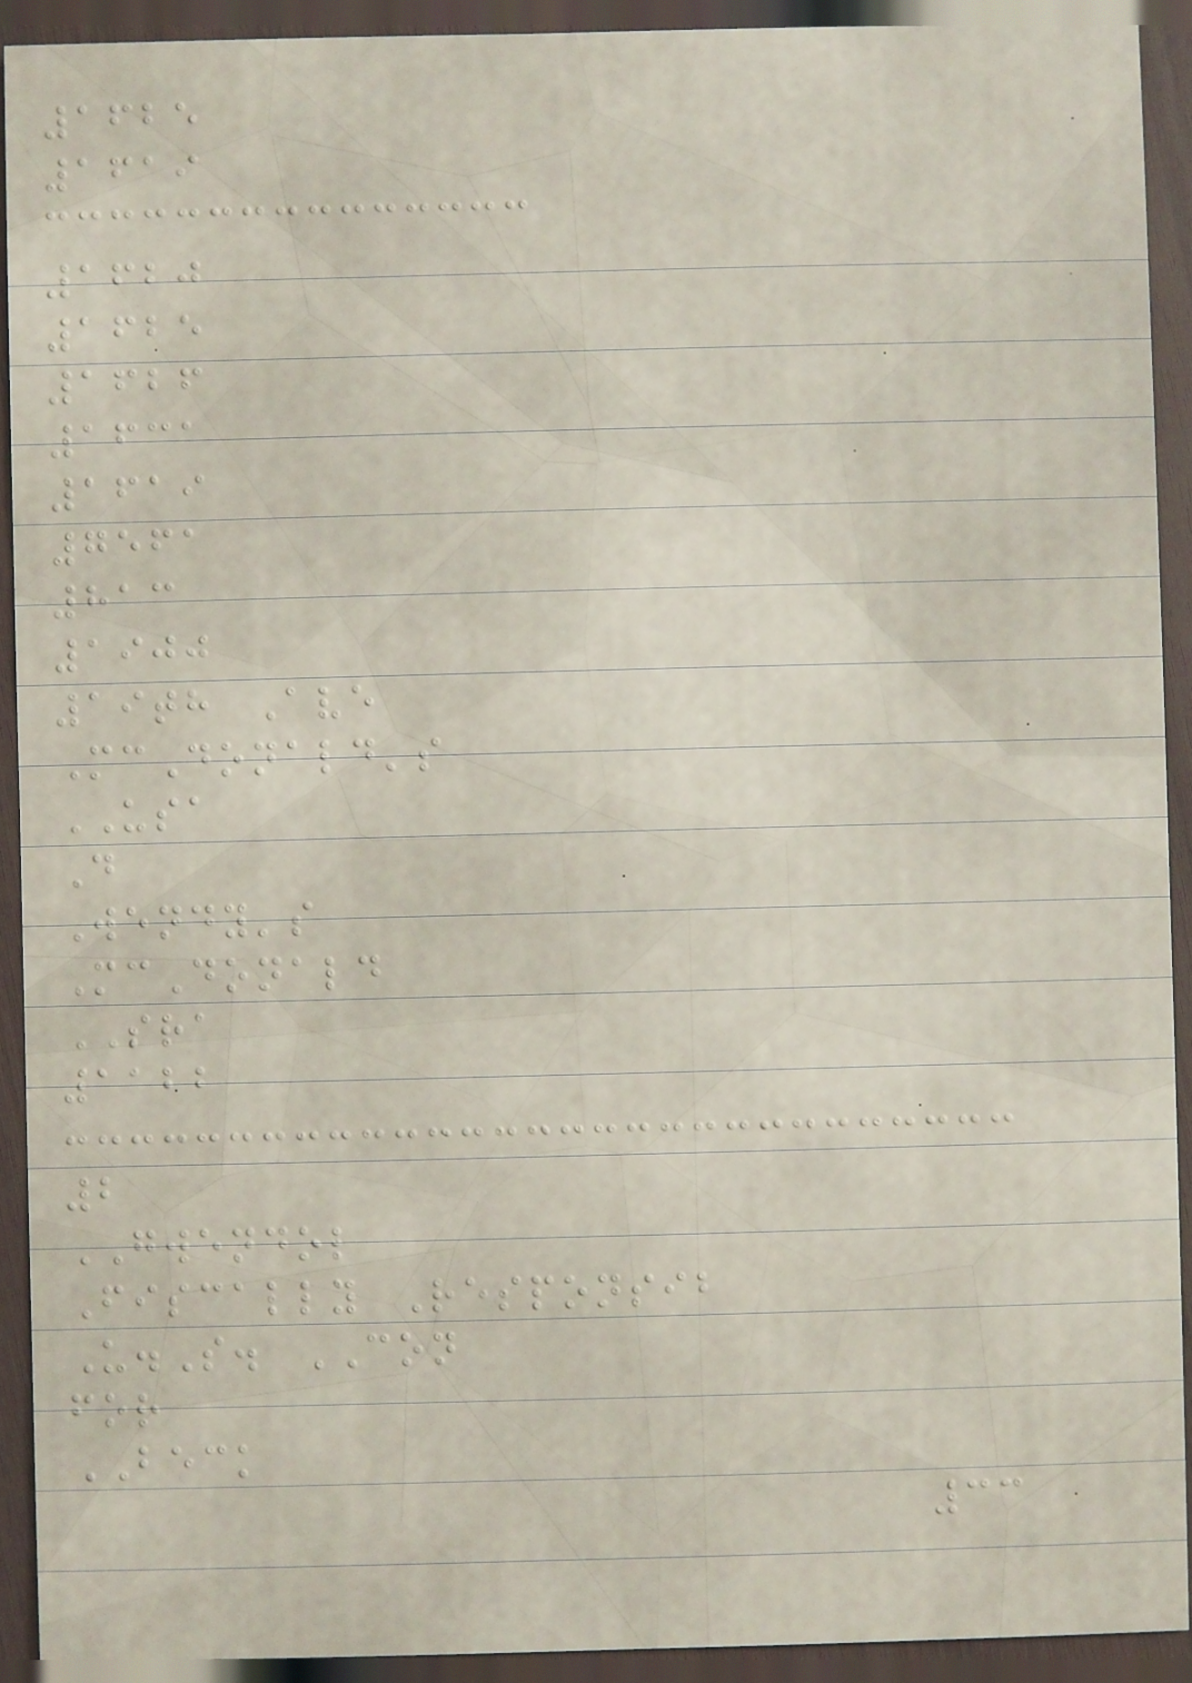1625
1619
1620
1625
1626
1631
1619
7561
813
1900
19th Ave
McDonald's
USA
D
Wendy's
McDonald
SRA
1122
2
GWENDOL
Fiscally Responsib
U.S. CON
for
BECK
33
